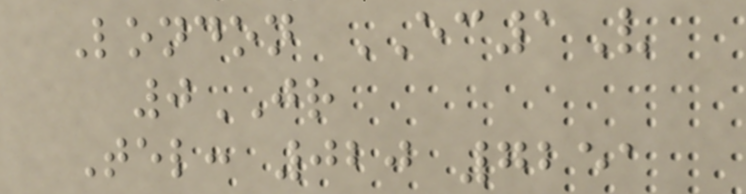London EC1V
0JR
Tel: 020 7251
